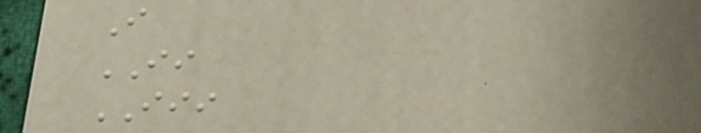I
II
III
